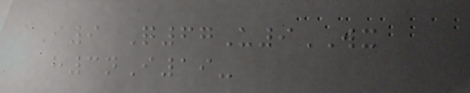fI9 Q67U9WX
h3nI19-
